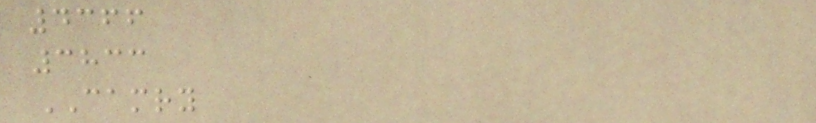4366
3833
CAMRY
